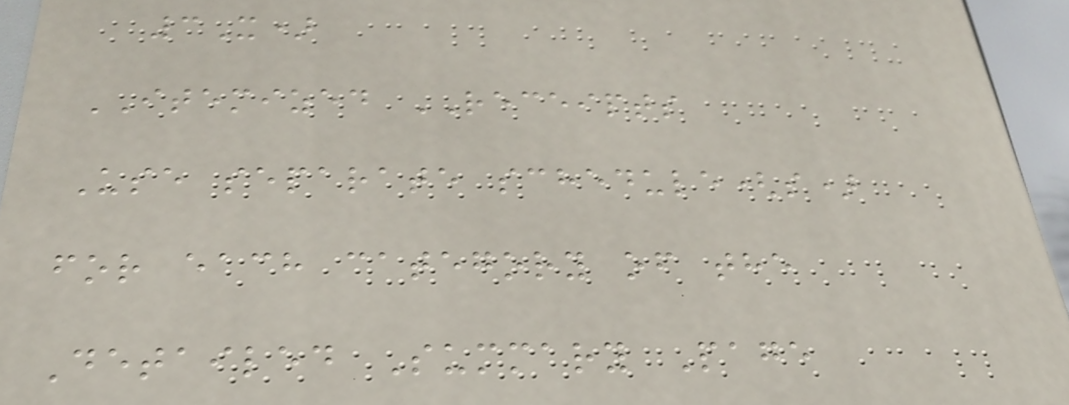3X)
ITEMIZED RECEIPTS
Use separate schedule(s)
for each category of the
Detailed Summary Page
